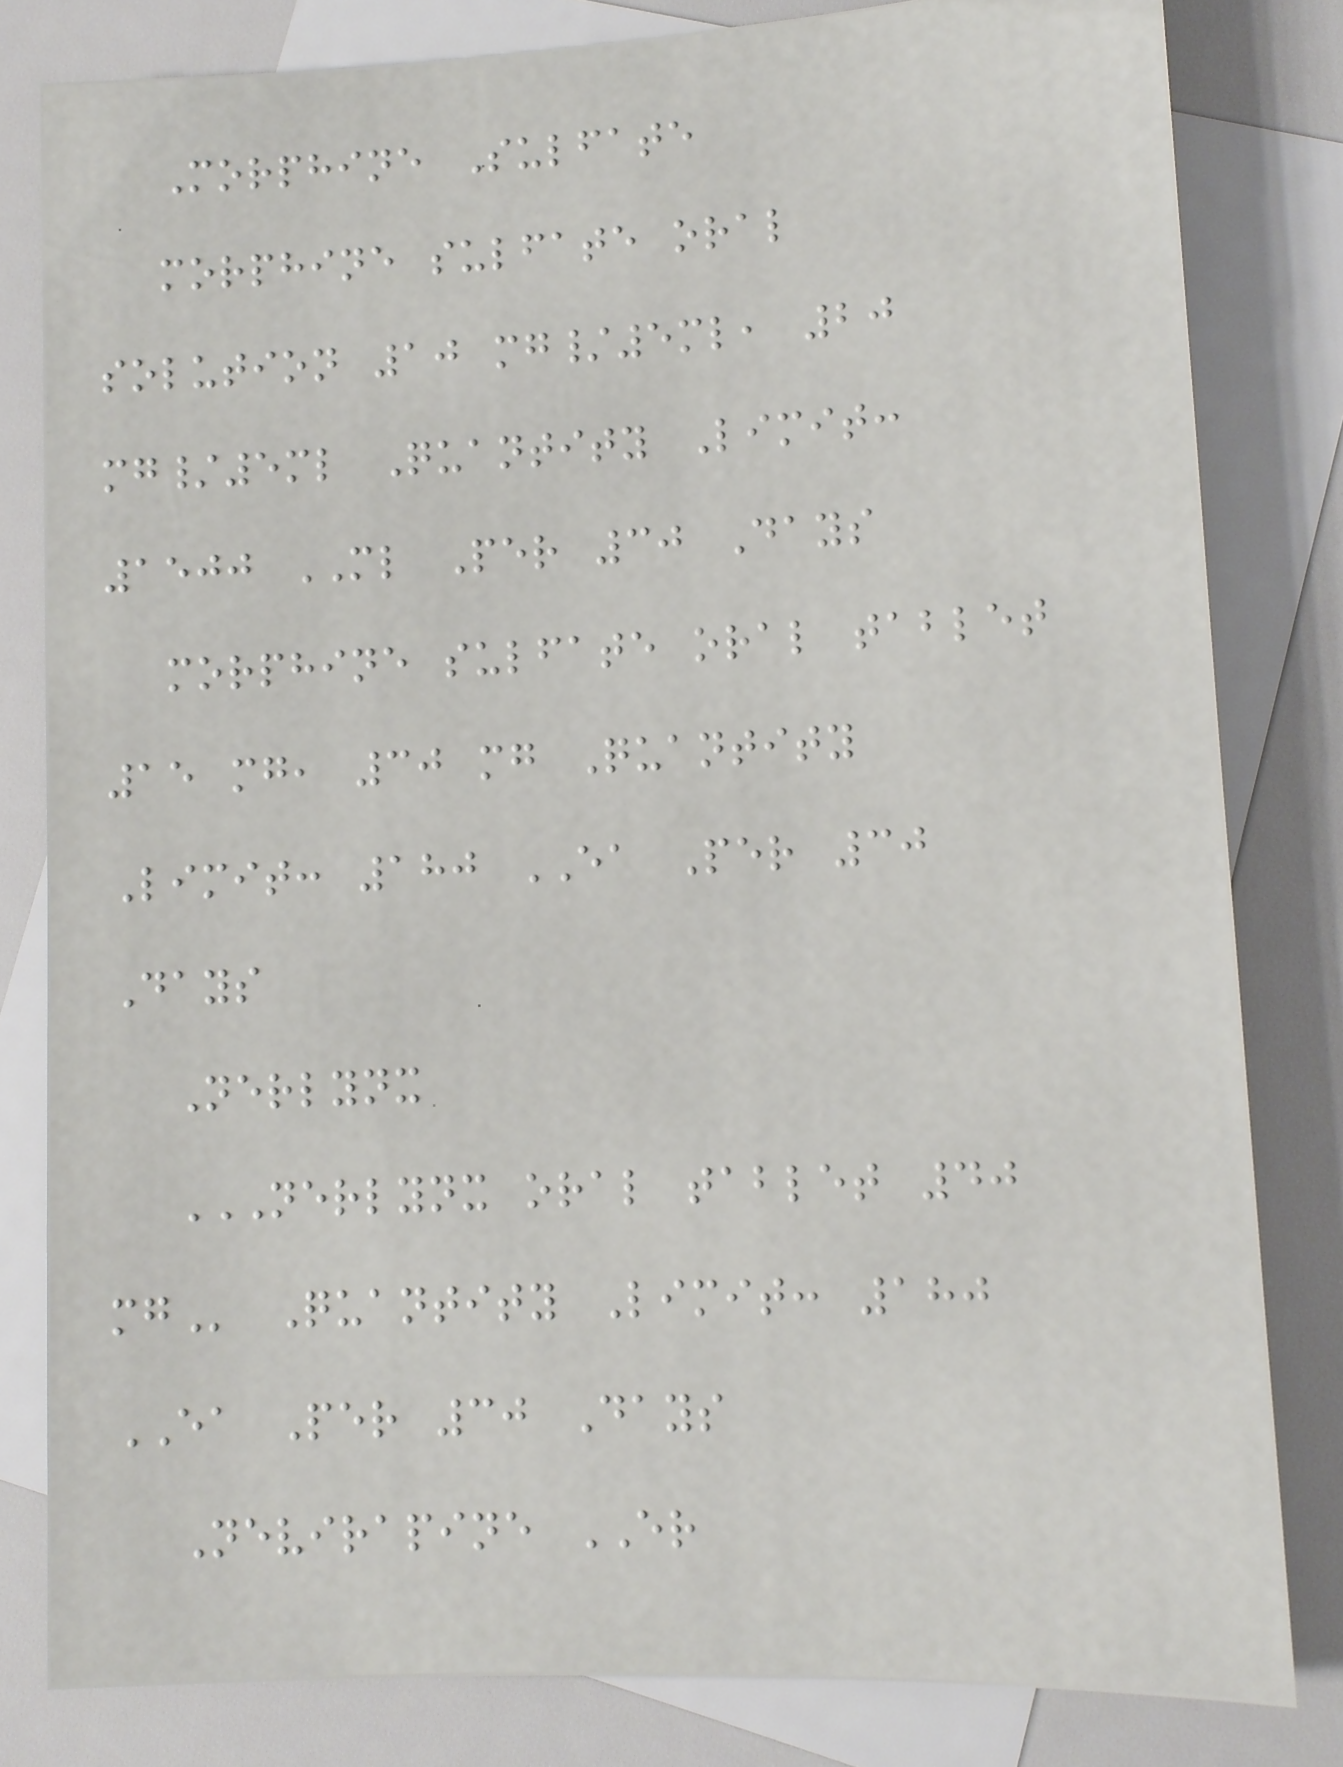Morphine Sulfate
morphine sulfate oral
solution 10 mg/5ml, 20
mg/5ml Quantity Limit:
1500 ML Per 30 Days
morphine sulfate oral tablet
15 mg, 30 mg Quantity
Limit: 180 EA Per 30
Days
Nerlynx
NERLYNX ORAL TABLET 40
MG Quantity Limit: 180
EA Per 30 Days
Nevirapine ER
